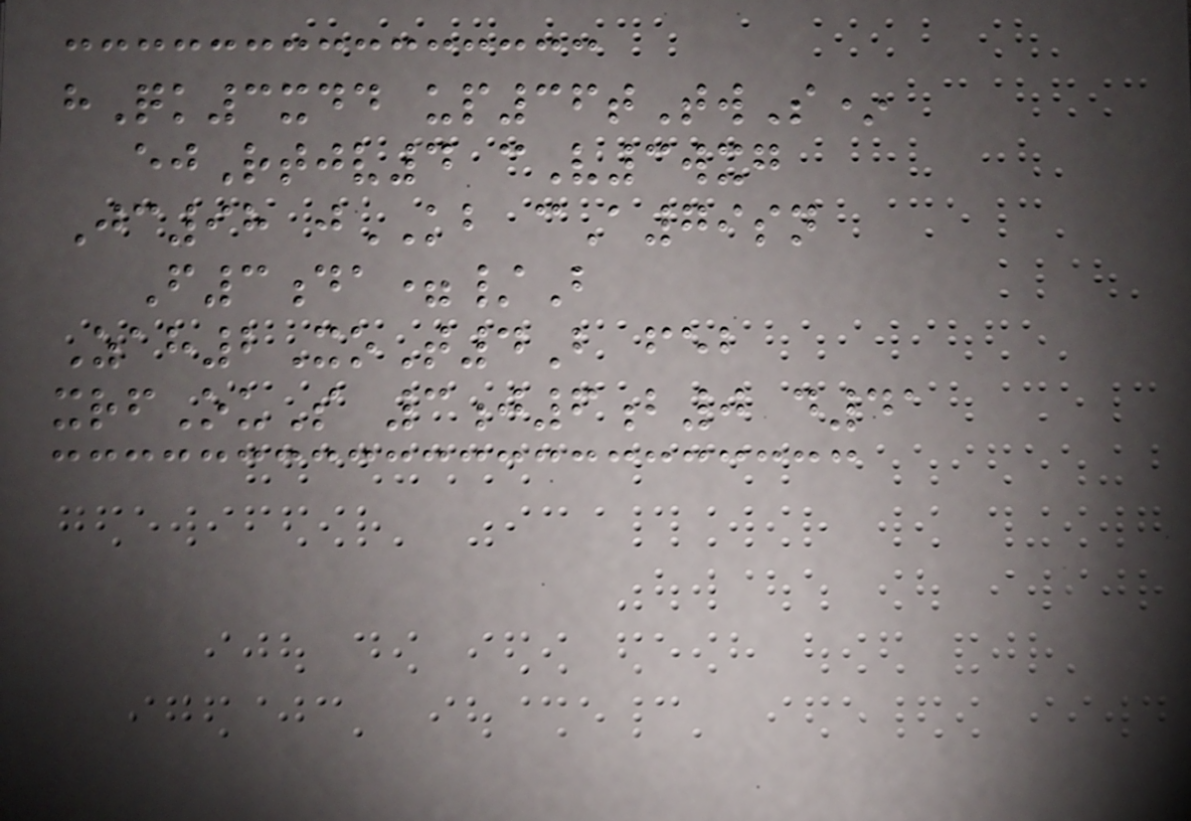hQk3xdd up36tTwS*
ejRtjv4 cV3wxg
Jc98 jKB cA79sn
F3da=/B
Zah2XoT4B feb
xrfOuS 3j6b0 d41
